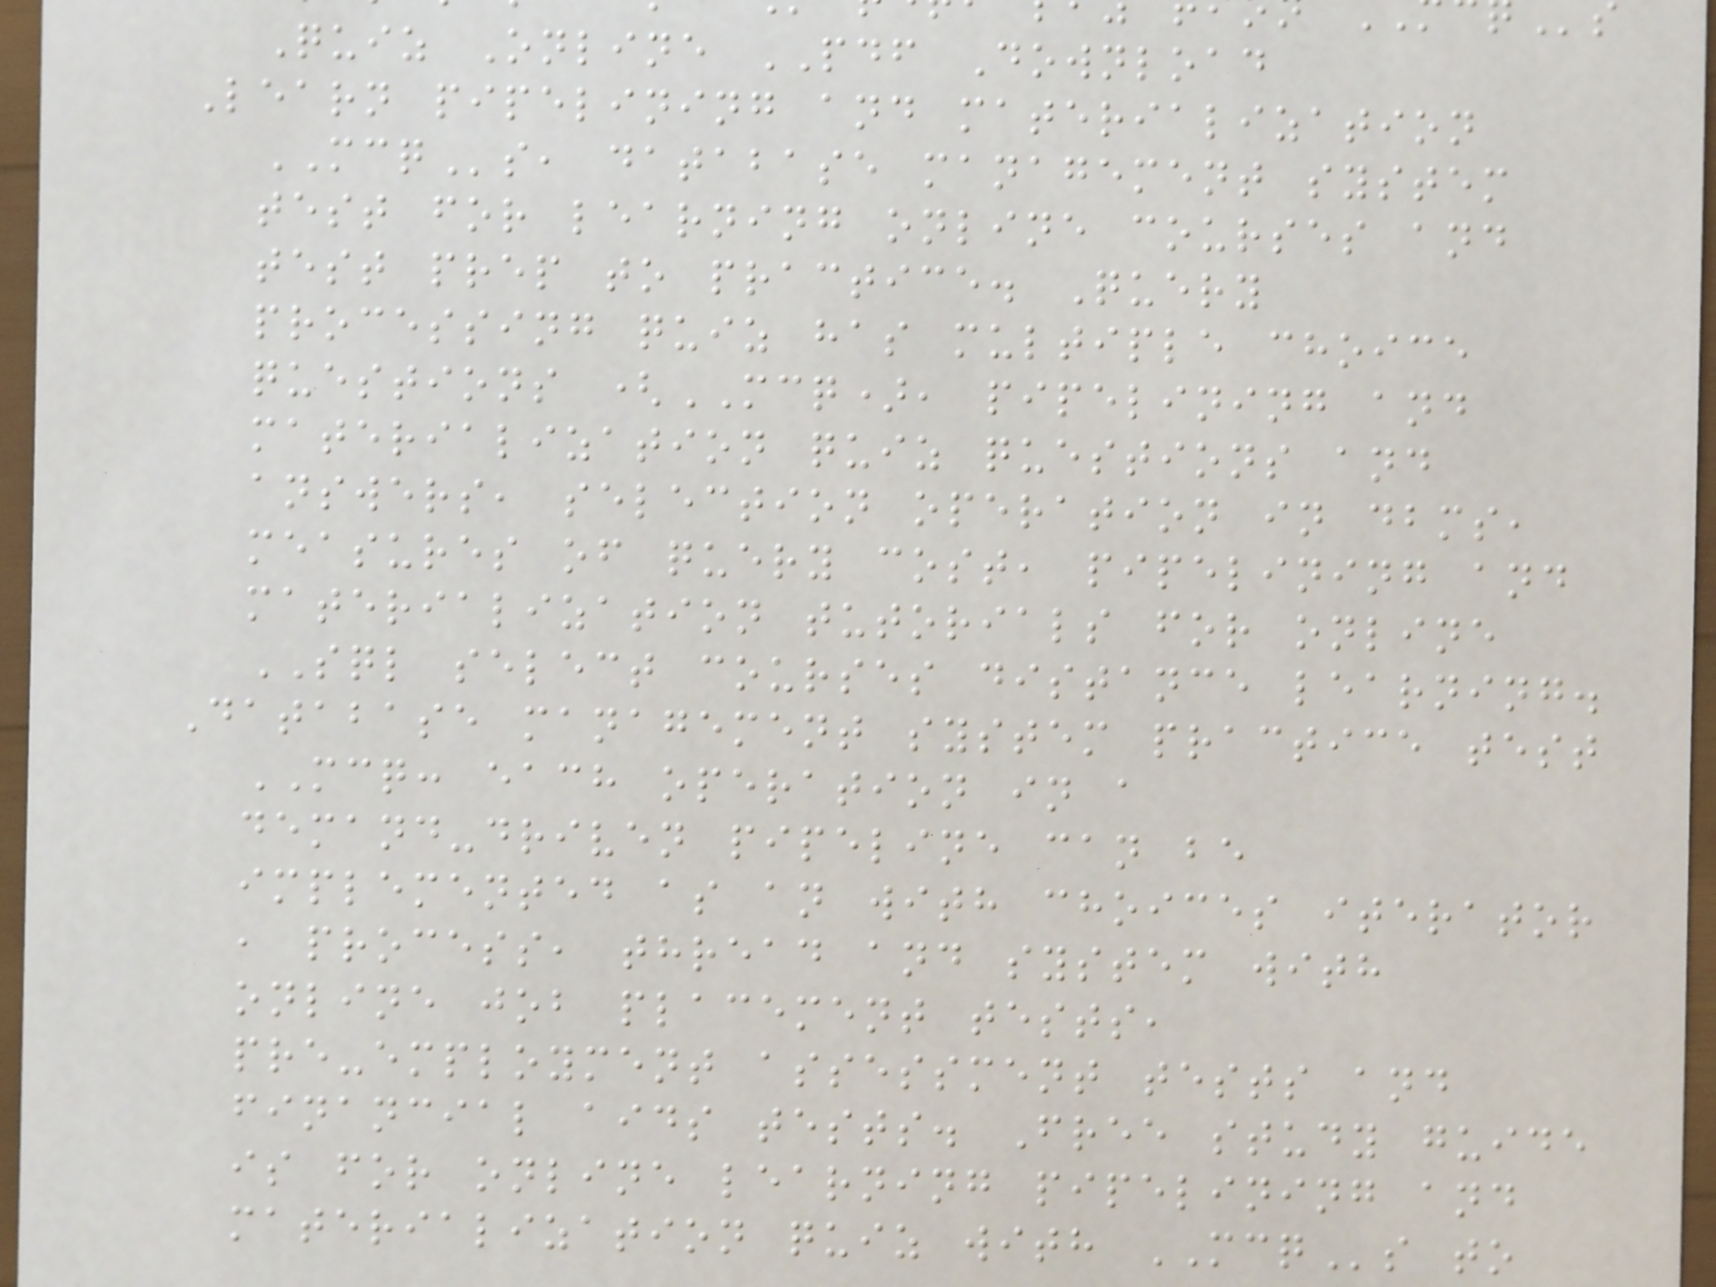Quiz Online PDF Download
Learn pipelining and materialization
MCQs, database management system
test for learning online courses and
test prep to practice. Query
processing quiz has multiple choice
questions (MCQ), pipelining and
materialization quiz questions and
answers, selection operation in dbms,
measures of query cost, pipelining and
materialization tutorials for online
SQL select courses distance learning.
Database management system practice test
MCQ: each operation in a
demand-driven pipeline can be
implemented as an with choices iterator
, process, thread and system with
online job placement tests,
pre-employment assessment tests and
financial aids tests. Free study guide
is for online learning pipelining and
materialization quiz with MCQs to
